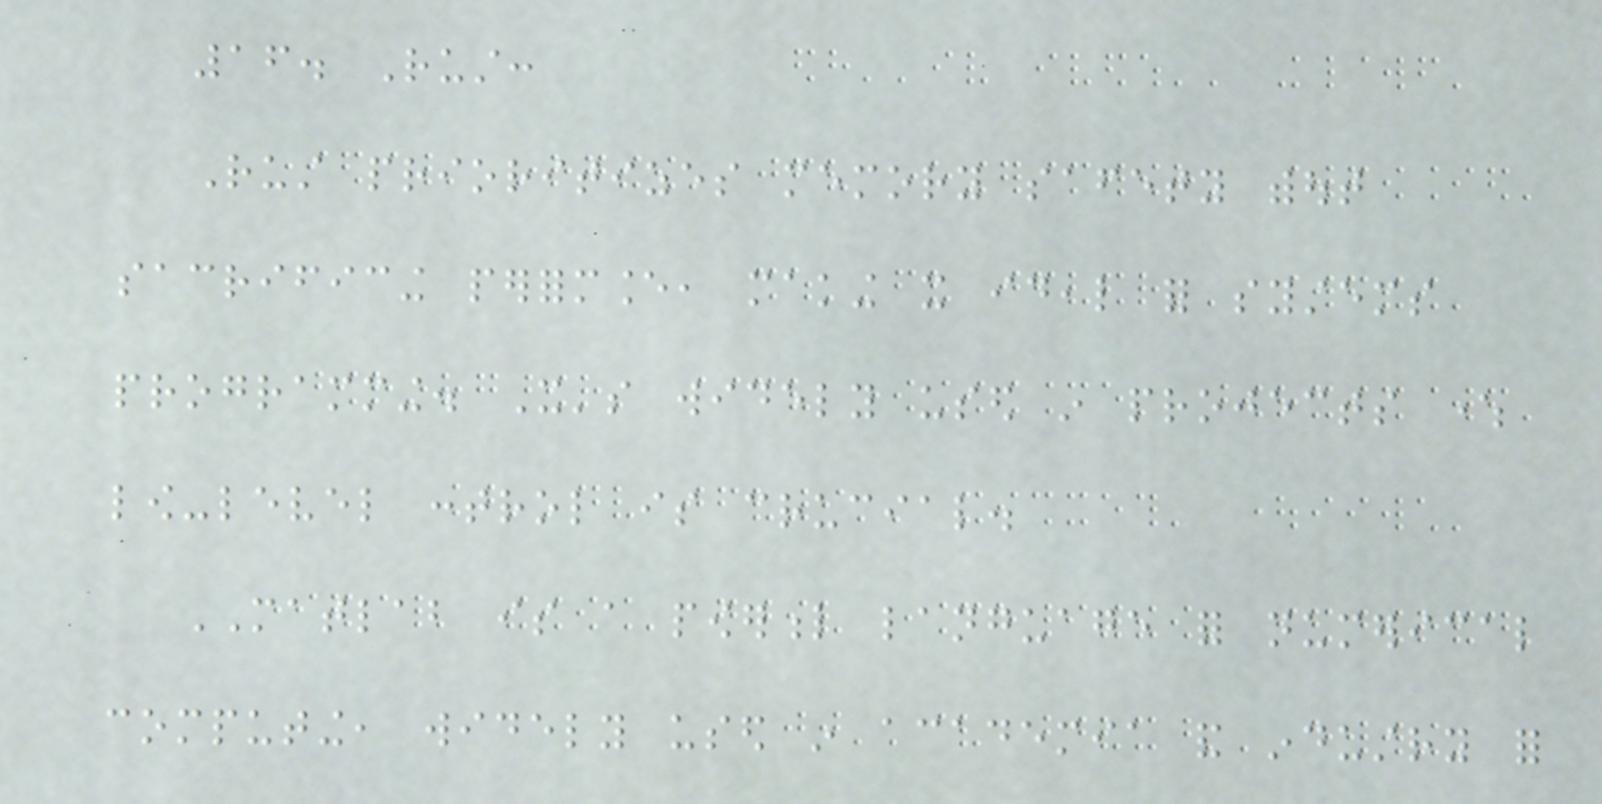16. Rust:
Rust prioritizes memory safety without
sacrificing performance, making it ideal for systems
programming. It's widely used in projects where
low-level control is crucial.
MATLAB is a powerful language for numerical
computing, widely used in academia and industry for
